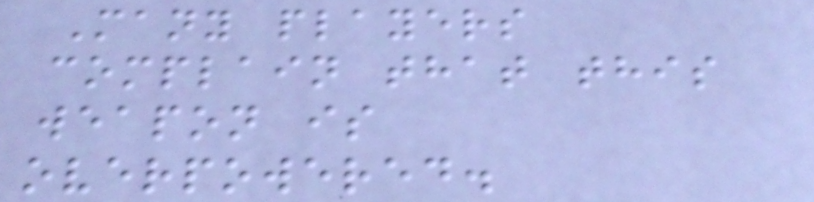Many players
complain that this
weapon is
overpowered.
